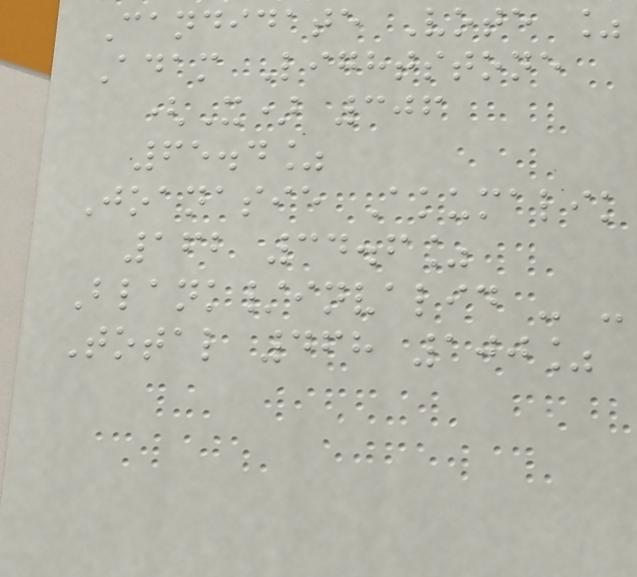Candidate Vote %
Adam Lightstone
(X) 306
65.4%
Joanasie Akumalik
162 34.6%
Blank/invalid - -
Total 468 100%
